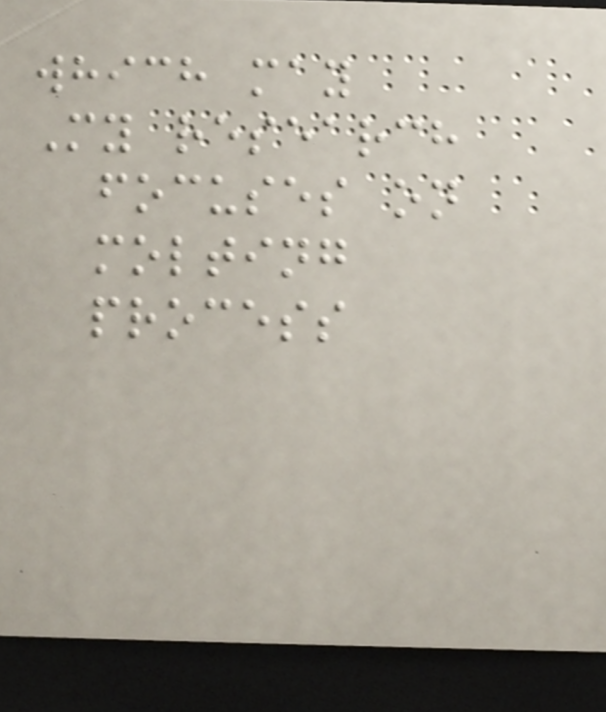which may
My research
focuses on
molting
process
